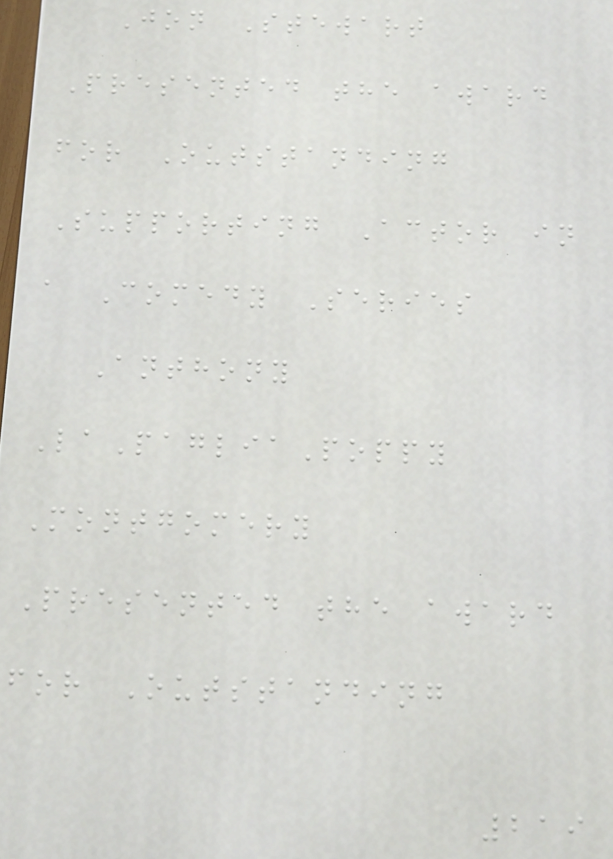Jon Stewart
Presented the award
for Outstanding
Supporting Actor in
a Comedy Series
Anthony
LaPagliaPoppy
Montgomery
Presented the award
for Outstanding
219
